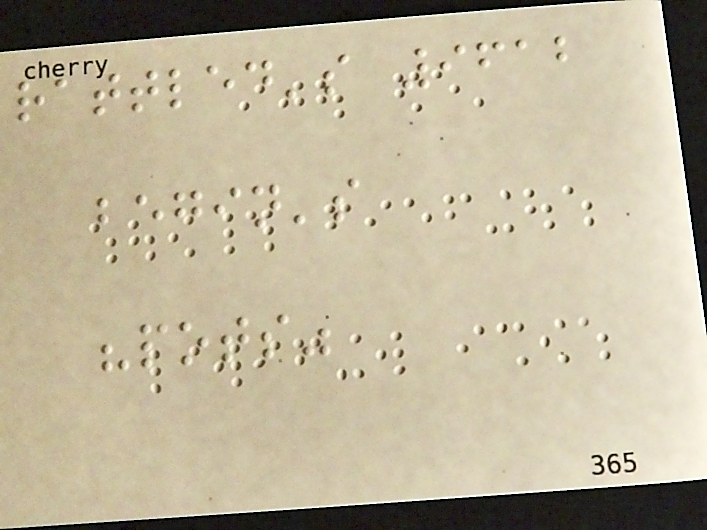rattled's 9612
begin's
"pots"
